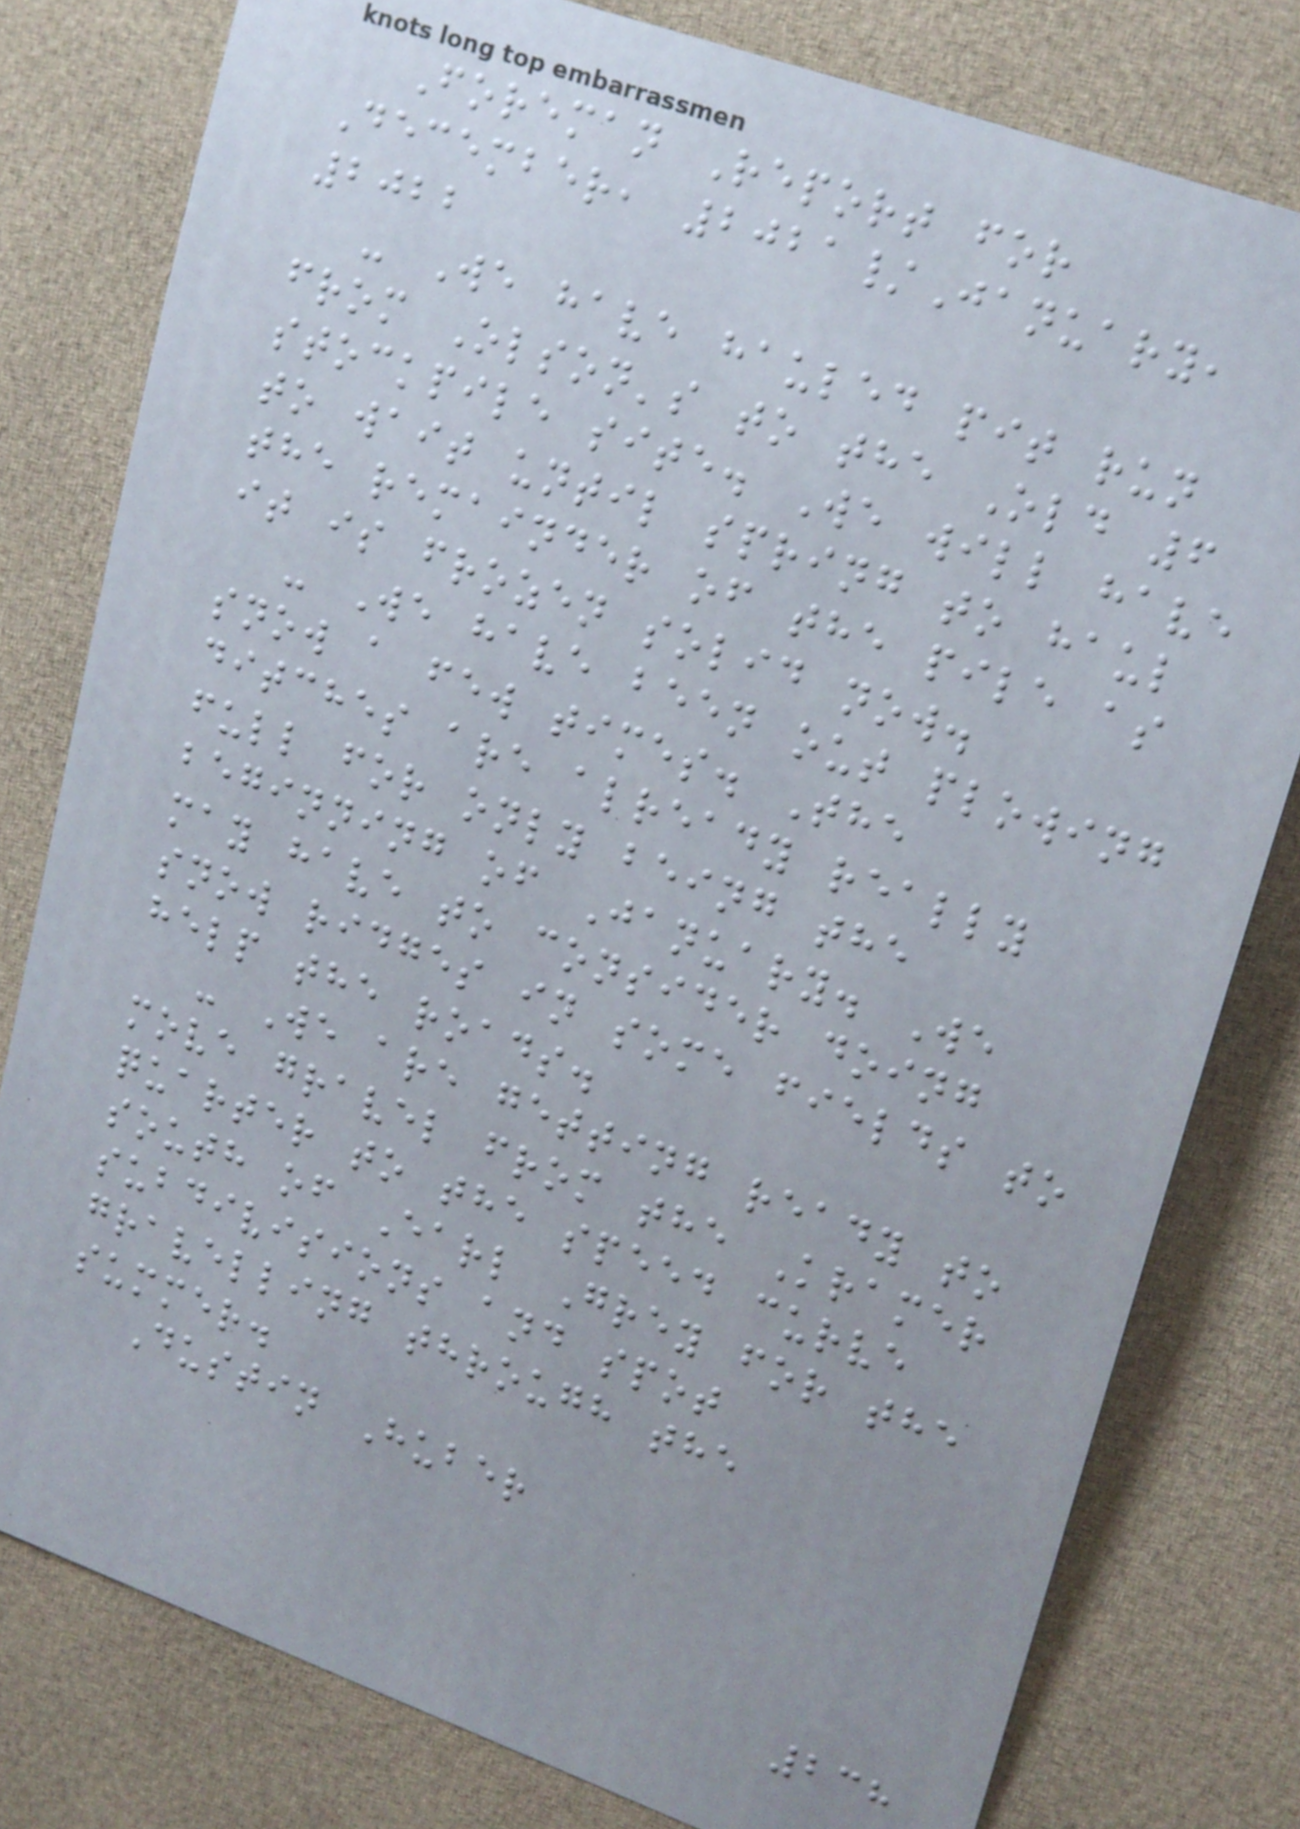Foreman Report for
December, 2021/January,
2022
- We have hauled pit run
from Olson's to the Old 6
stockpile site. We will have
to wait until spring to haul
the remainder of the pile as
it is frozen solid now.
- We have been out plowing
snow a few times. The
ditches are already really
full for only being the
beginning of January. We
may have to consider doing
snow ridges in some fields to
help the roads.
- We are getting ready to
move gravel from the Kramer
quarter to the speed curve
south of Earl Grey for the
subdivisions and spot
gravelling through the
summer.
Dustin Huber
238
